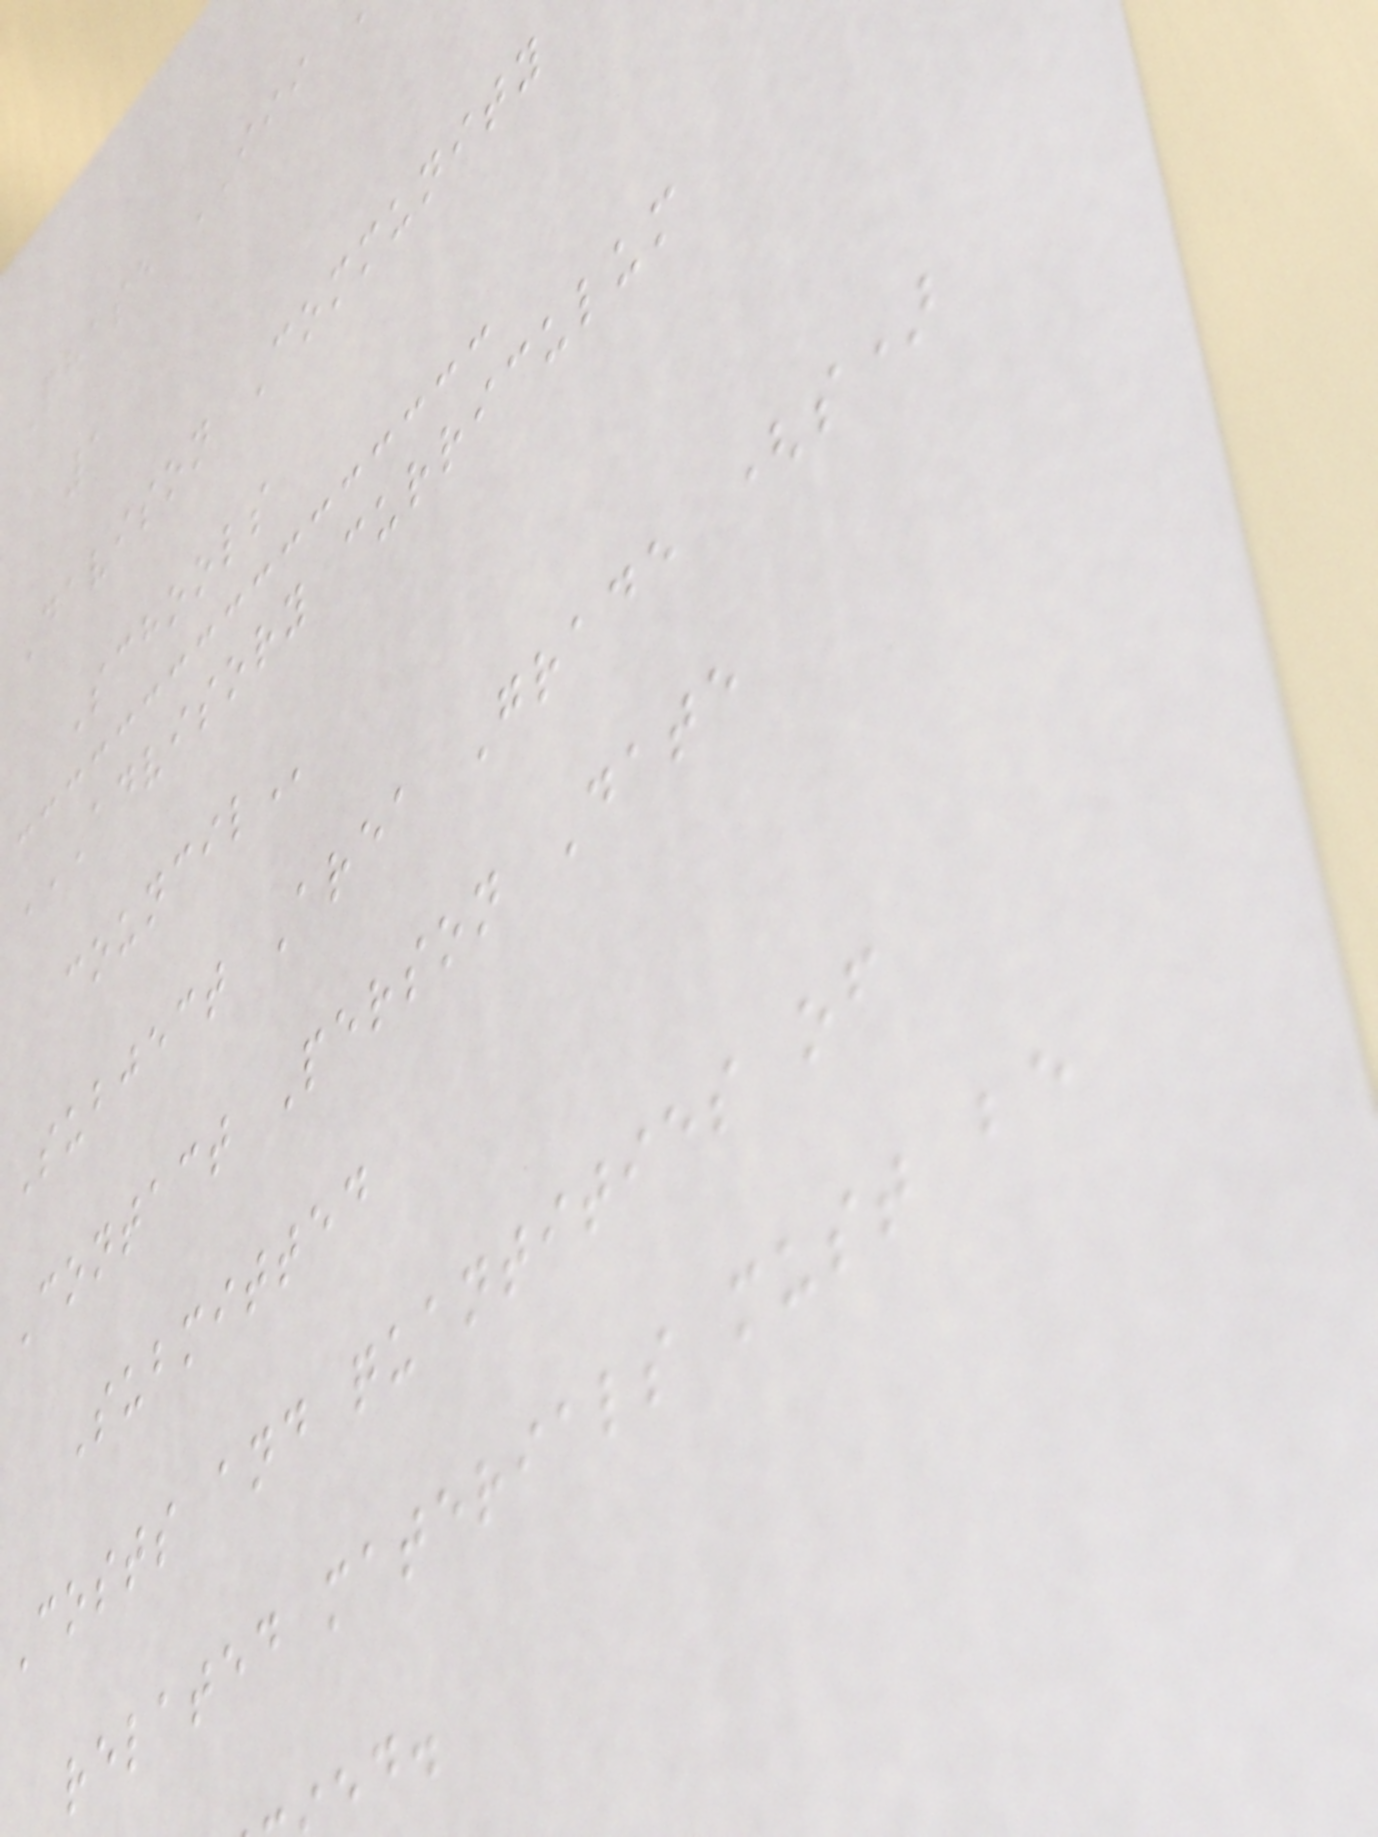Phase III
1
Davison Community
Schools
ADVISORY CURRICULUM
Subject Area Grade (s)
Contact Person Date
Submitted
Costs and quantities of
related materials must be
